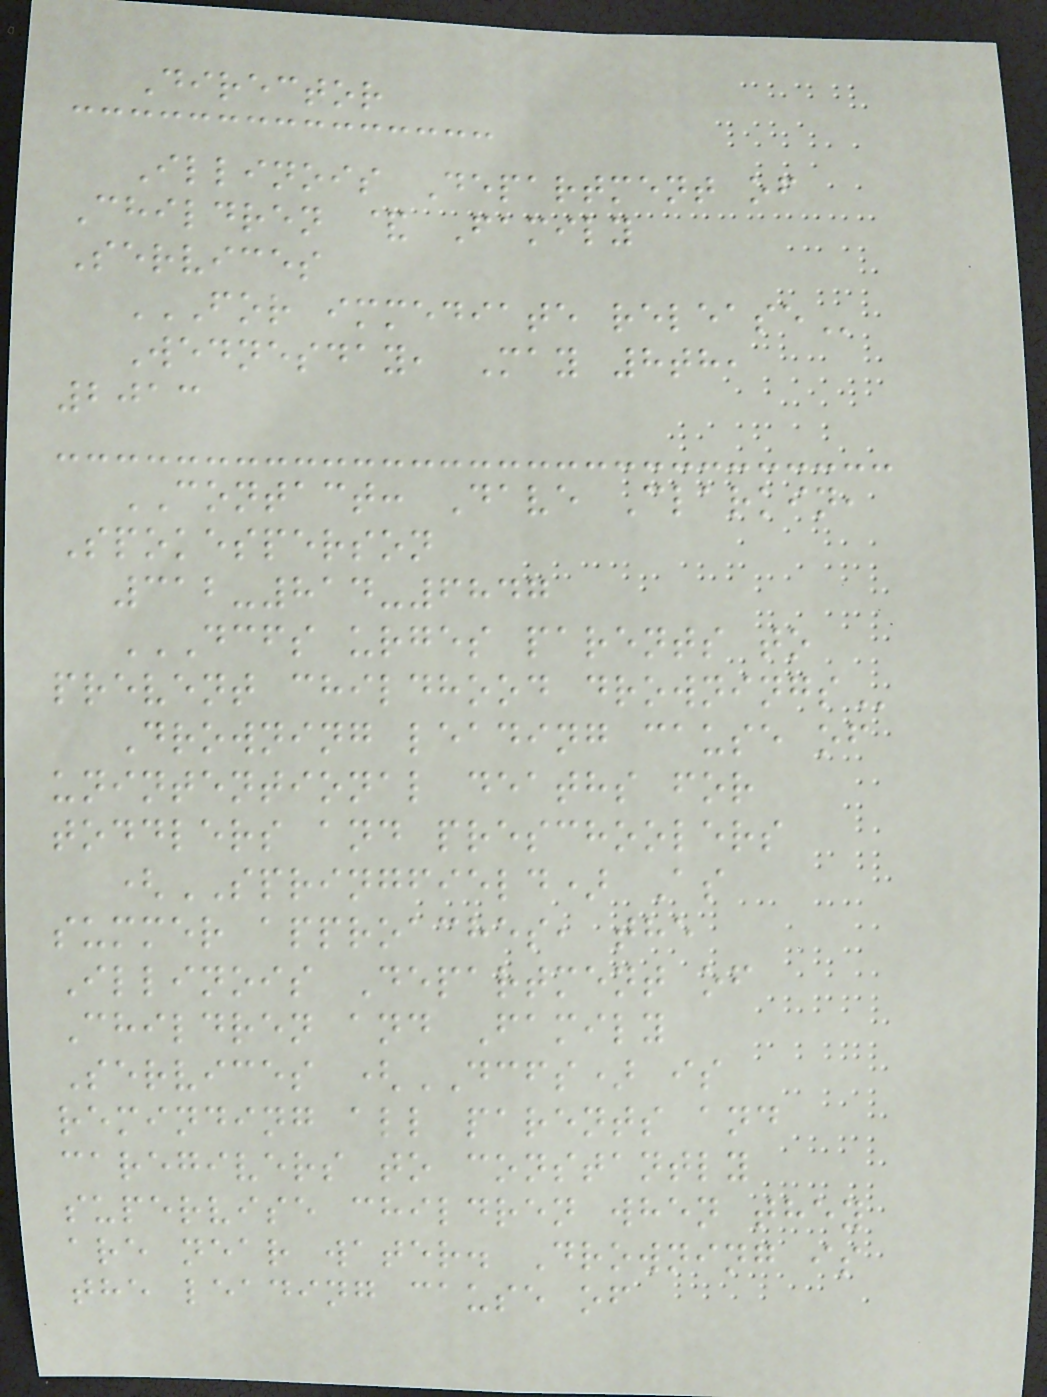Director
Illinois Department of
Children & Family
Services
FOR IMMEDIATE RELEASE
Wednesday, May 8th,
2013
CONTACT: Dave Clarkin,
Spokesperson
312-814-6847
DCFS URGES PARENTS TO
PREVENT CHILDHOOD DROWNINGS
Drowning leading cause of
unintentional deaths for
toddlers and preschoolers
(SPRINGFIELD) As
summer approaches, the
Illinois Department of
Children and Family
Services (DCFS) is
reminding all parents and
caregivers to constantly
supervise children when they
are near water. Drowning is
the leading cause of
